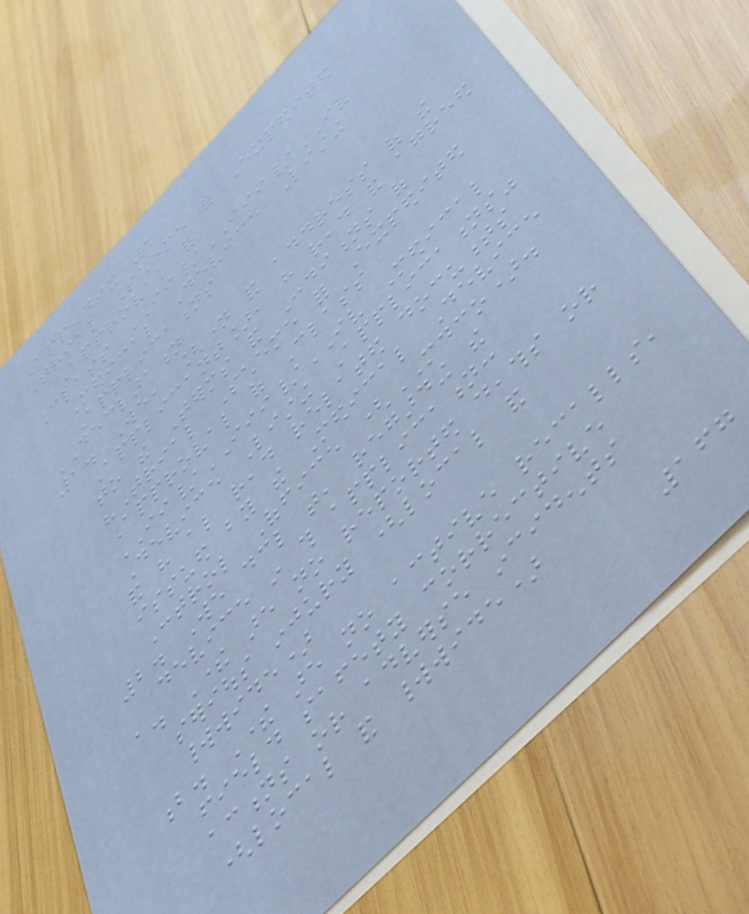Appendix 1
Trial Scheme for Expedited
Approval of
Class II/III/IV
Medical Device Listing
Applications
DECLARATION
1. We, [name and address of the
Applicant], have read and agreed
to the Terms and Conditions of
"Trial Scheme for Expedited
Approval of Class
II/III/IV Medical
Device Listing Applications"
and have also read related documents
issued by the Medical Device
Control Office (MDCO).
2. We declare that, regarding the
device in this application:
a. There are no reported deaths or
serious injury (local and
worldwide)
b. There are no active recalls,
field safety corrective
actions or adverse incidents
(local and worldwide)
167
